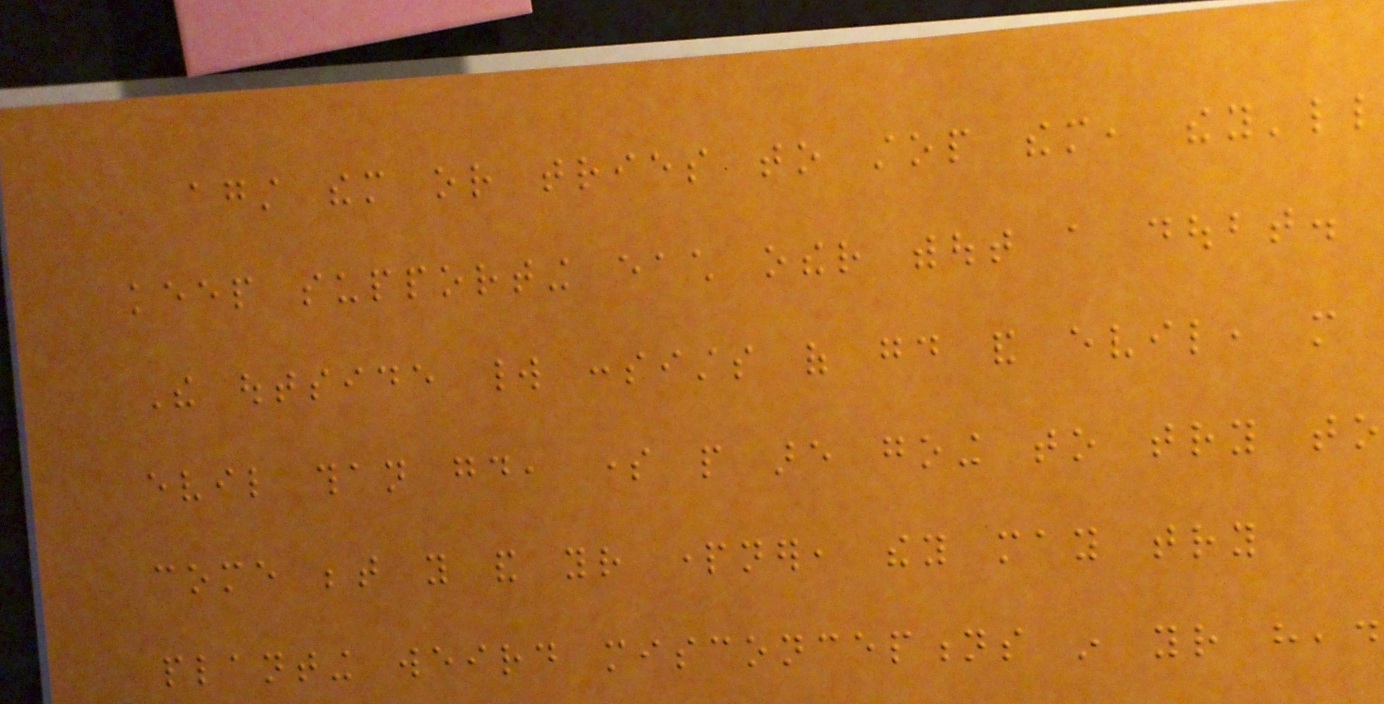against them or tries to stop them, they'll
keep supporting each other without a doubt.
The outside world consists of good and evil, more
evil than good, some people are going to try to
come between you and your partner, they may try
planting weird misconceptions in your head
